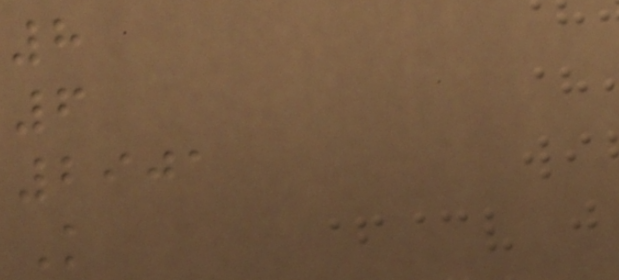8
6
2901
K
